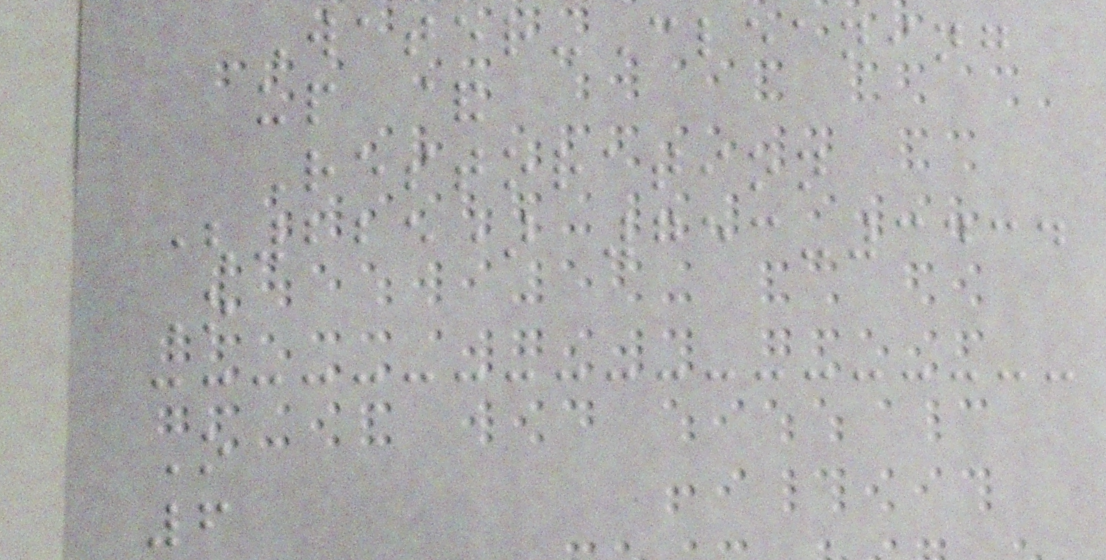Water-Cleaning
up &
Restoration
(225) 753-3434
O
O
6
